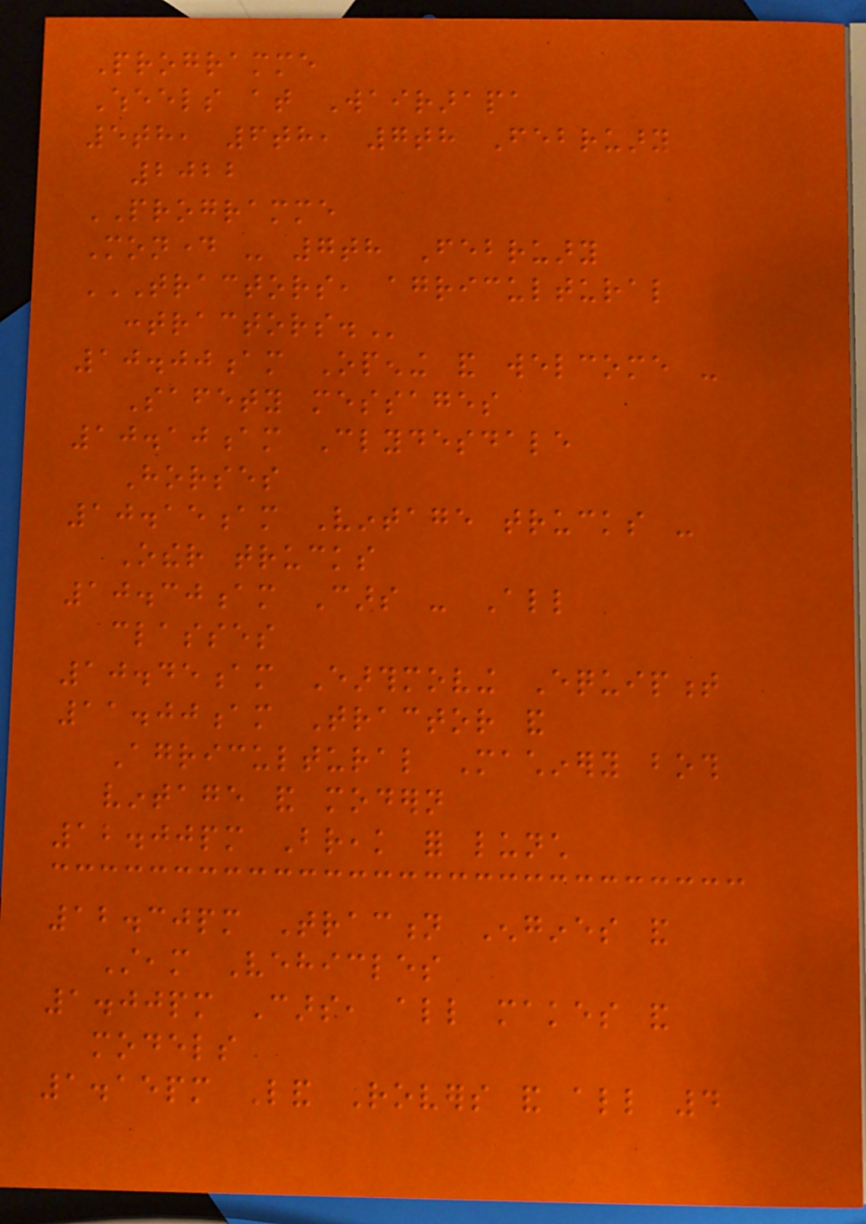Programme
Wheels at Wairarapa
5th, 6th, 7th February
2022
PROGRAMME
Monday - 7th February
TRACTORS, AGRICULTURAL
CONTRACTORS.
10.00am Opening and welcome -
Safety messages
10.10am Clydesdale
Horses
10.15am Vintage trucks -
Other trucks
10.30am Cars - All
classes
10.45am Earthmoving Equipment
11.00am Tractor and
Agricultural Machinery both
vintage and modern
12.00pm Break for lunch
12.30pm Traction Engines and
Steam Vehicles
1.00pm Cars, all makes and
models
1.15pm Land Rovers and all 4
